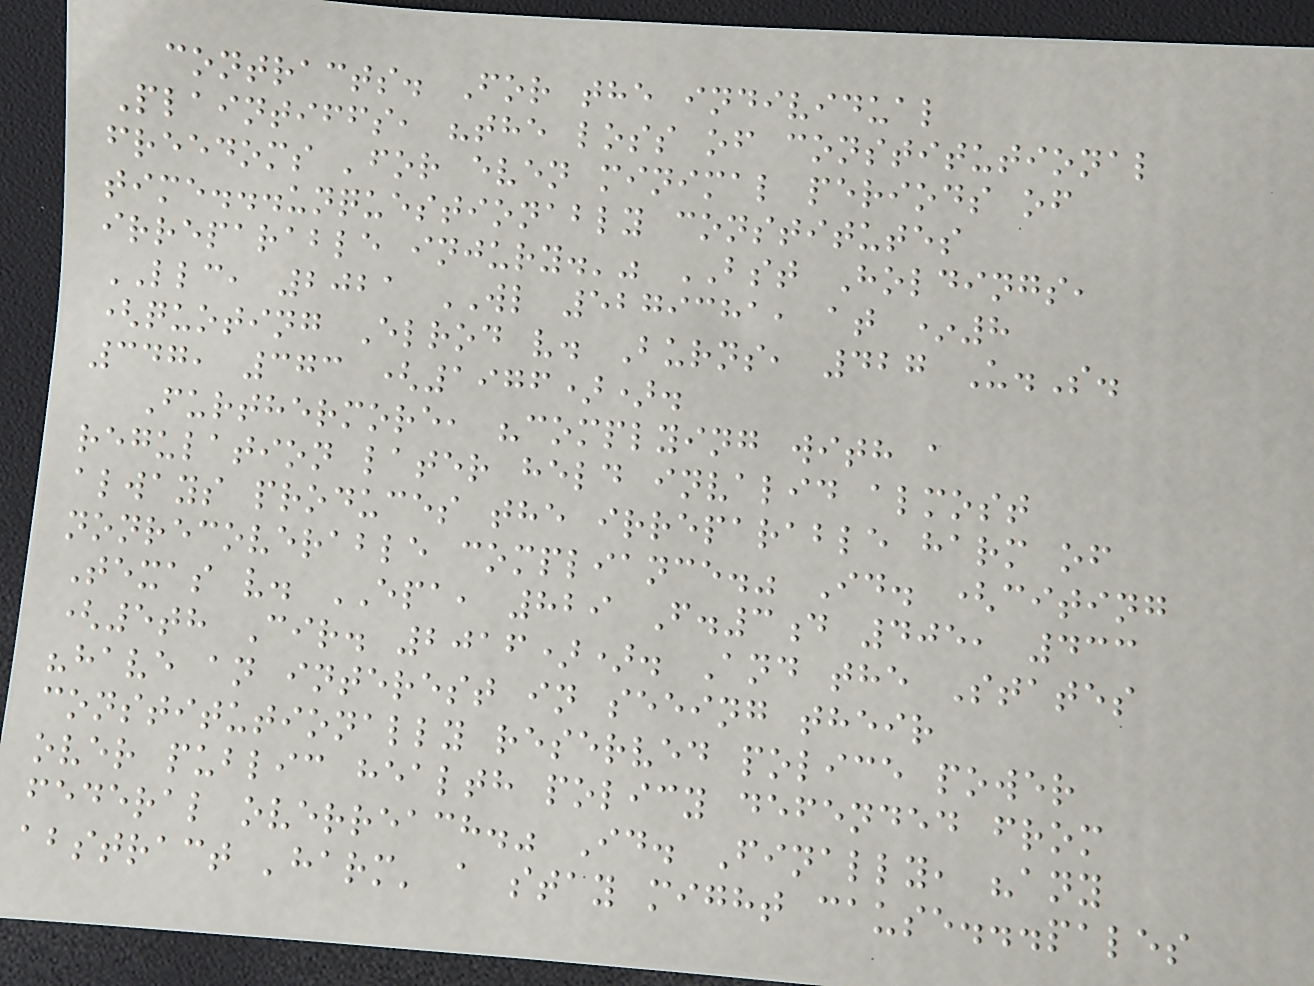contracts. For the individual
Plaintiffs, "the loss of constitutional
freedoms 'for even minimal periods of
time...unquestionably constitutes
irreparable injury.'" BST Holdings,
LLC, 2021 WL 5279381, at *8
(quoting Elrod v. Burns, 427 U.S.
347, 373 (1976)).
Furthermore, "complying with a
regulation later held invalid almost
always produces the irreparable harm of
nonrecoverable compliance." Id. (citing
Texas v. EPA, 829 F.3d 405, 433
(5th Cir. 2016)). And the States
"have an interest in seeing their
constitutionally reserved police power
over public health policy defended from
federal overreach." Id. Finally, "any
abstract 'harm' a stay might cause...pales
